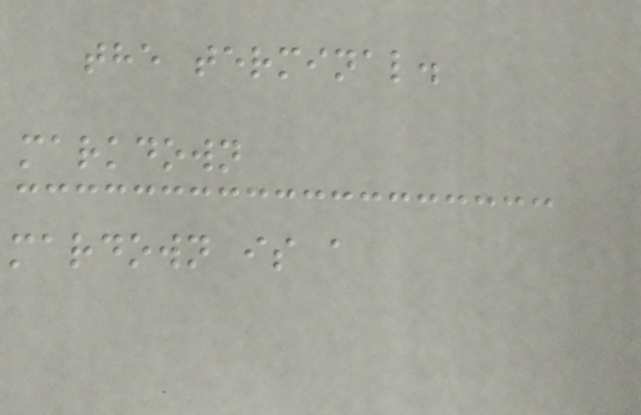the terminal.
markdown
mardown is a
